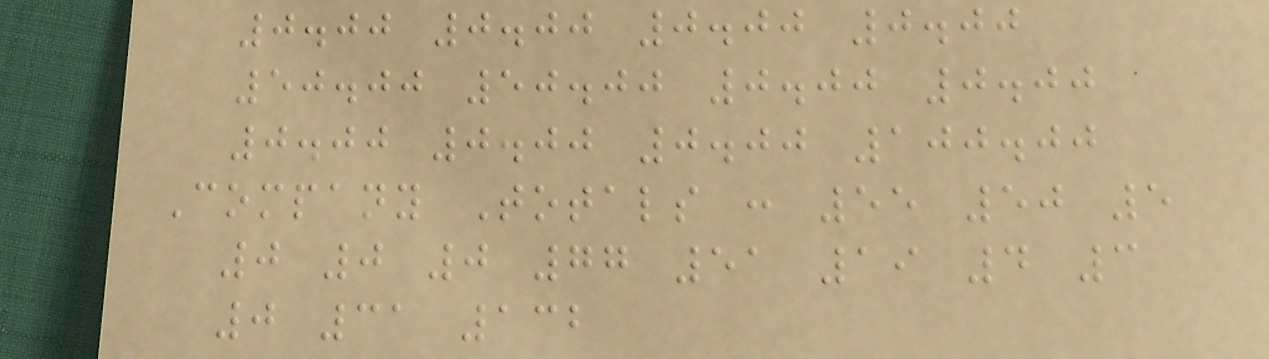0.00 0.00 0.00 0.00
50.00 50.00 0.00 0.00
0.00 0.00 0.00 100.00
Company Totals : 55 50 5
0 0 0 77 51 19 4 3
0 31 132
